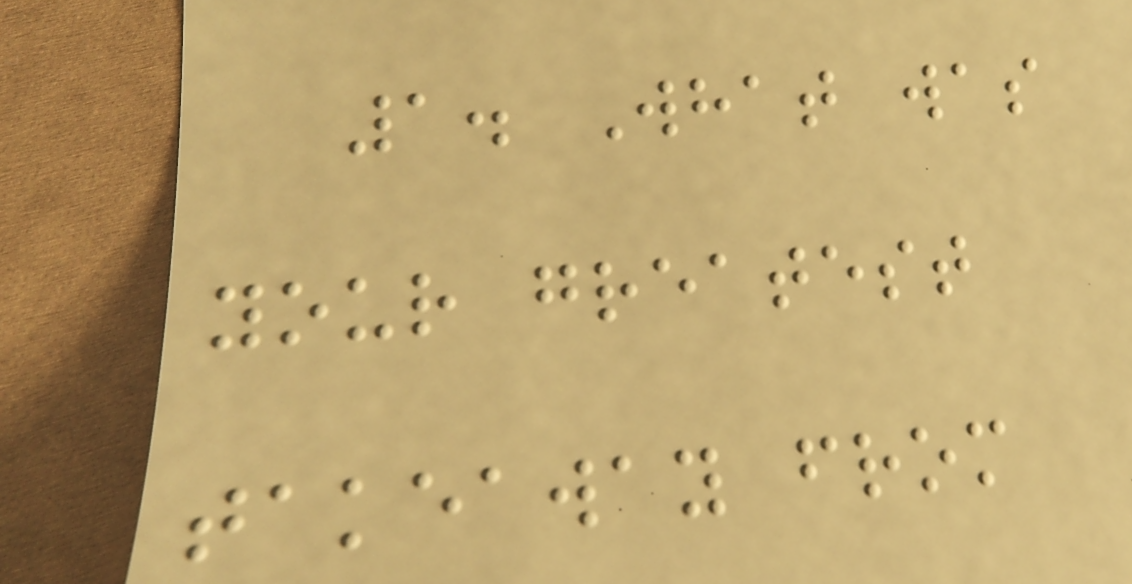1. What was
your greatest
takeaway from
